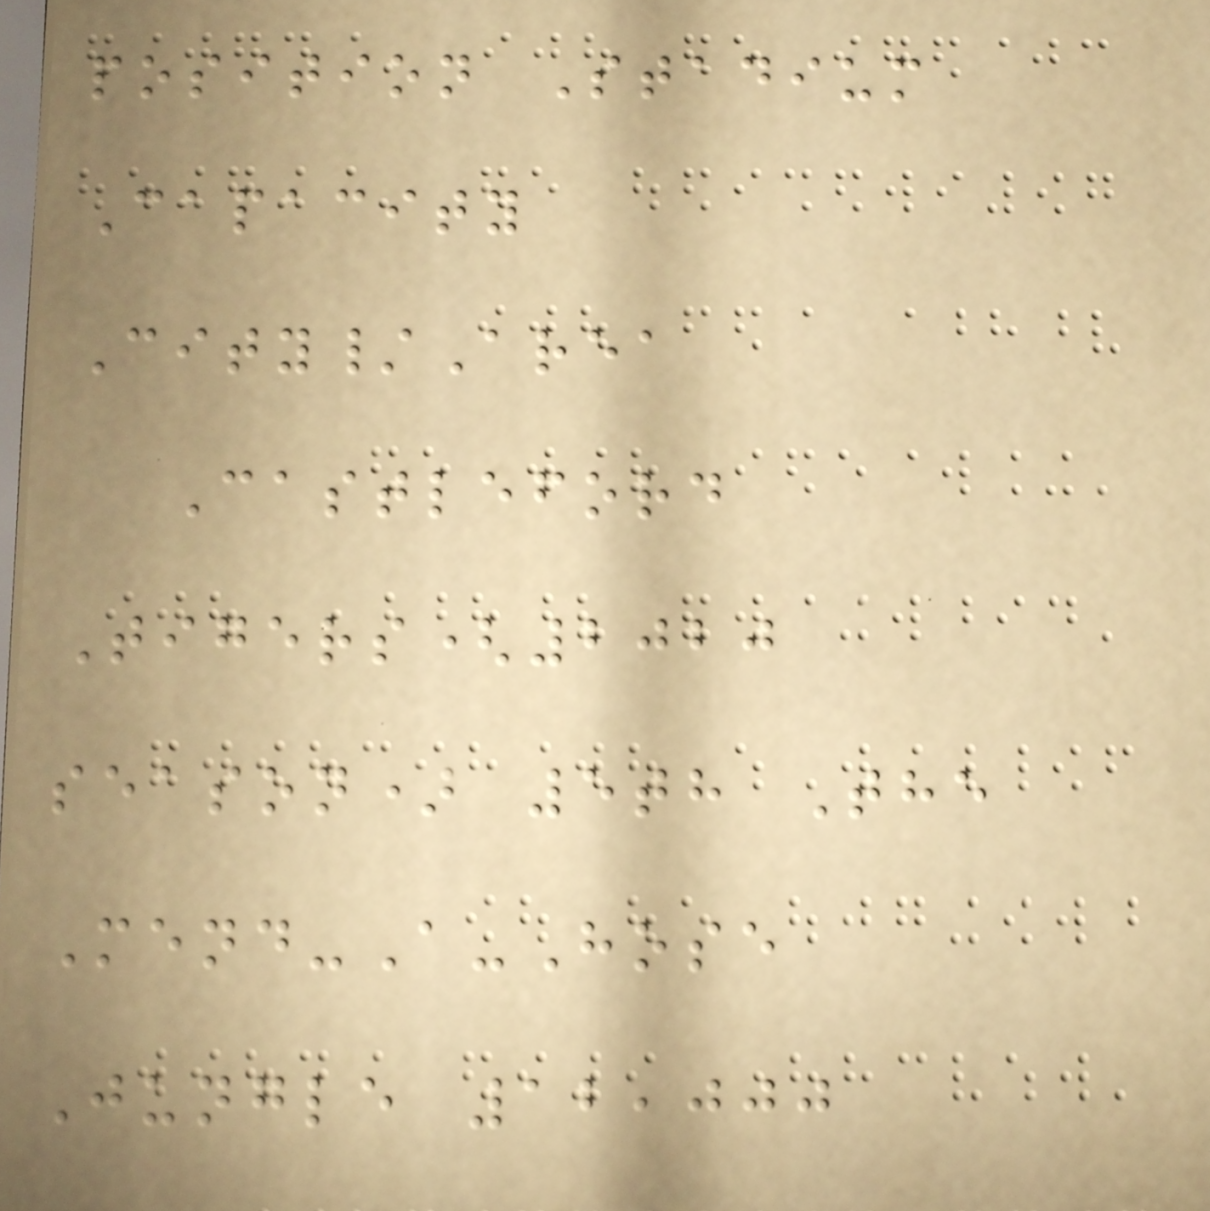position Stadium
Capacity
City/Area
Castleford
Tigers(2020
season) 5th The
Mend-A-Hose
Jungle 12,000
